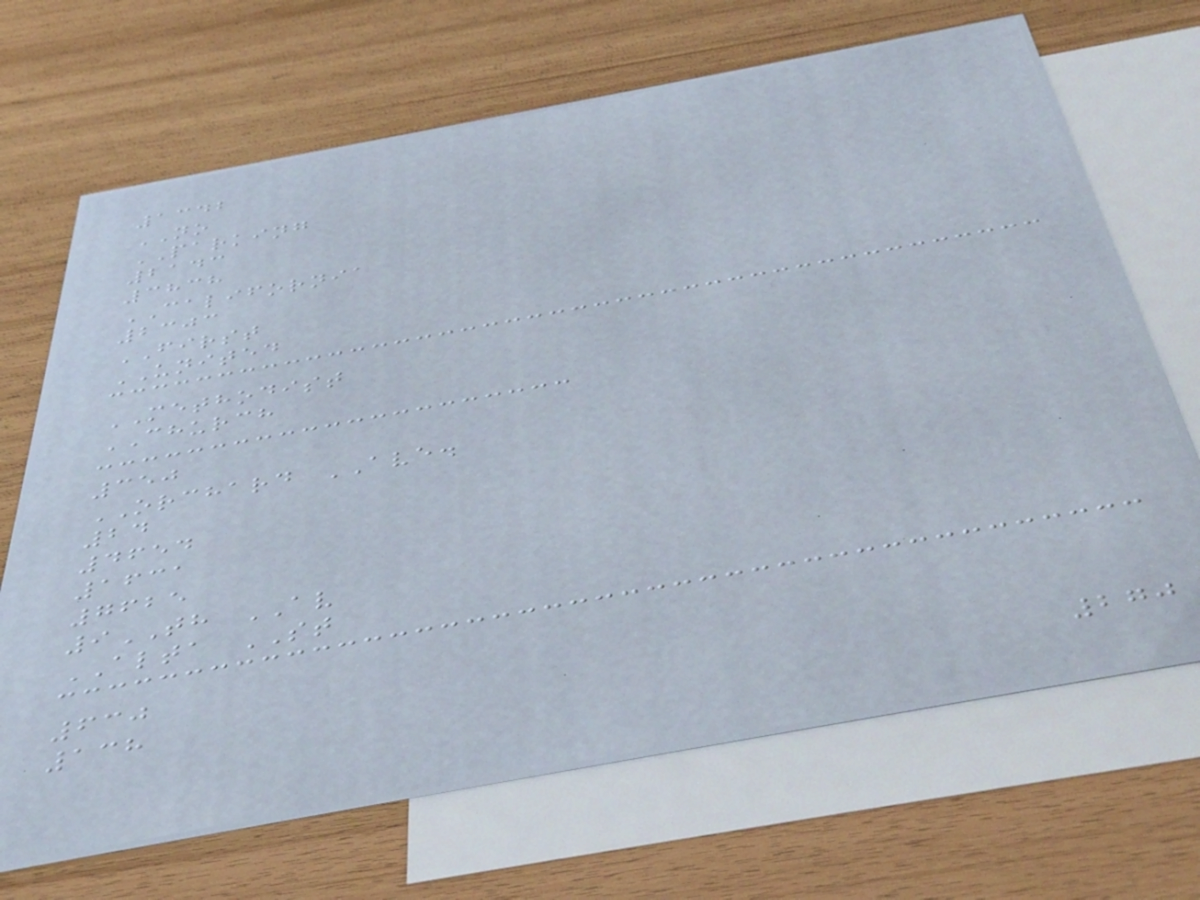1342
NO
PARKING
2143
3838
CALIFORNIA
2303
FIRST
UNITED
METHODIST
CHURCH
350
ORCHARD AVE.
24
4654
1631
7625
9TH AV
ALTA ST
630
138
270
